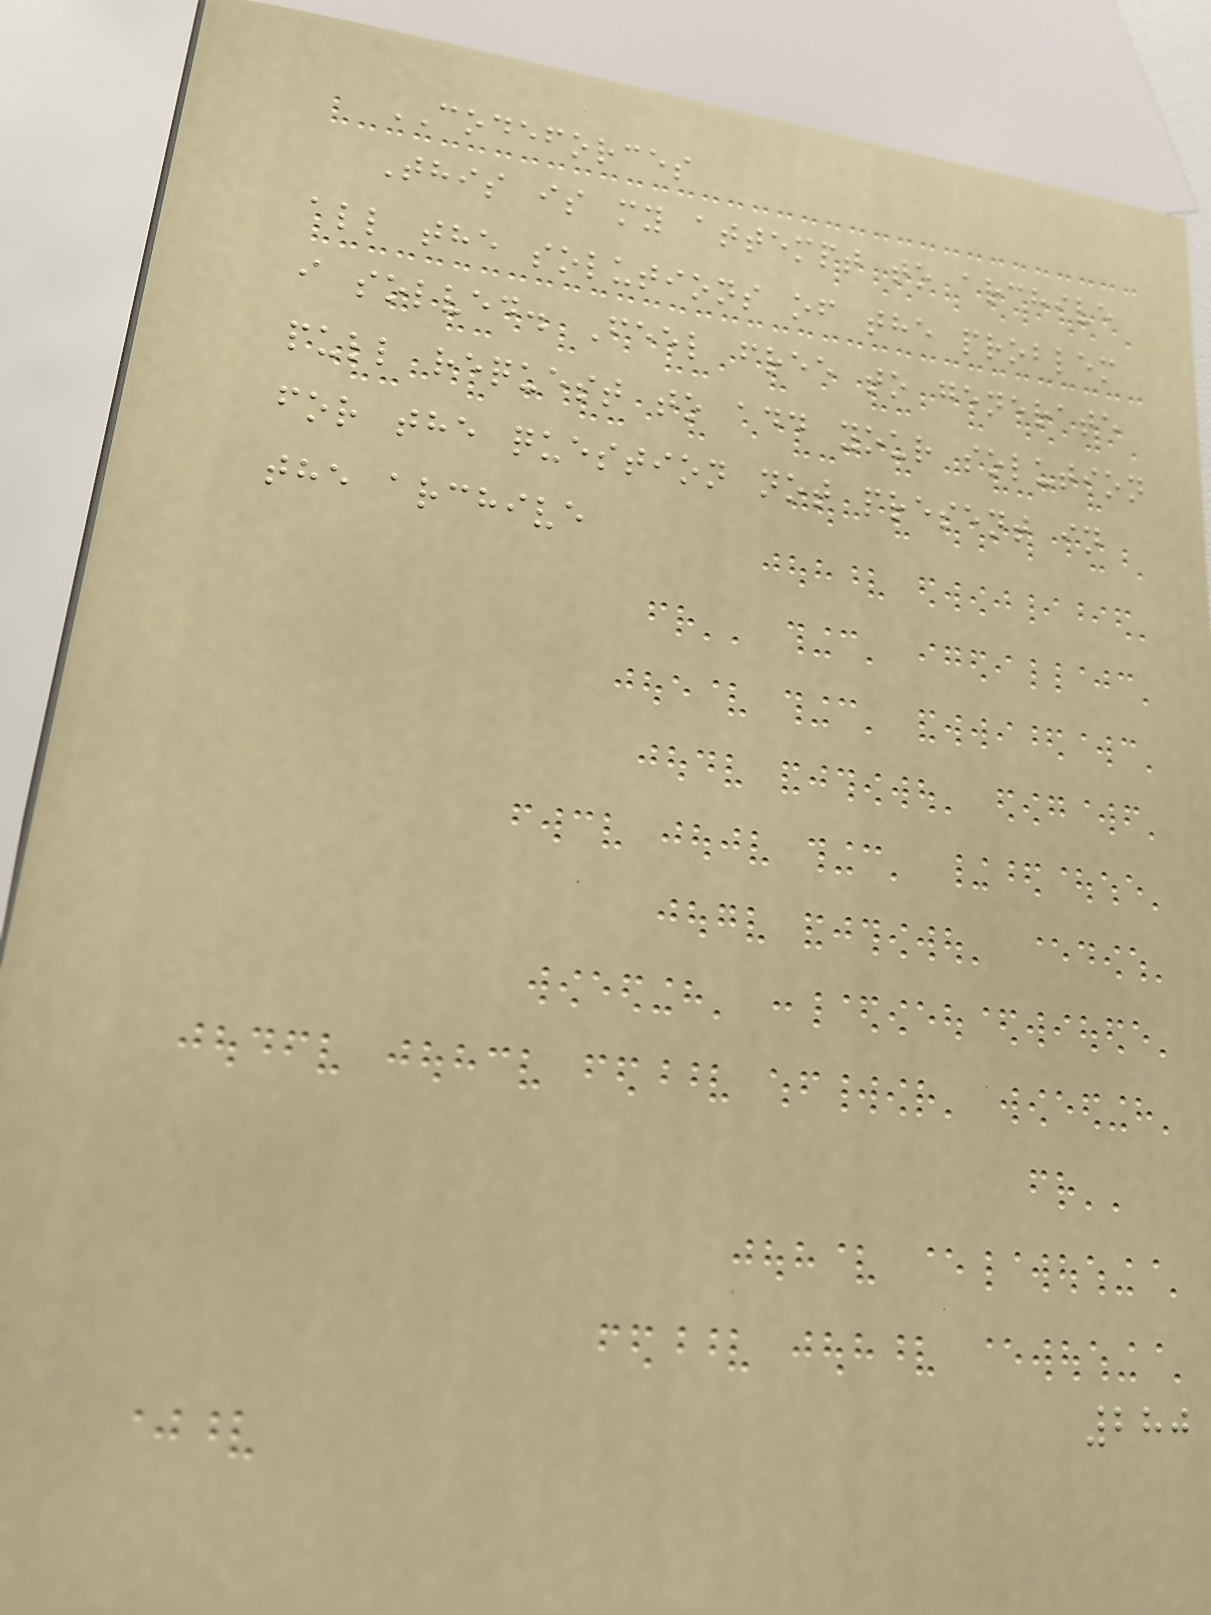CODEFORCES
This is my attempt to archive
all the solutions of the problem
i solved. Feel free to generate
pull request to add your solution
for the question not present in
the archive
280
